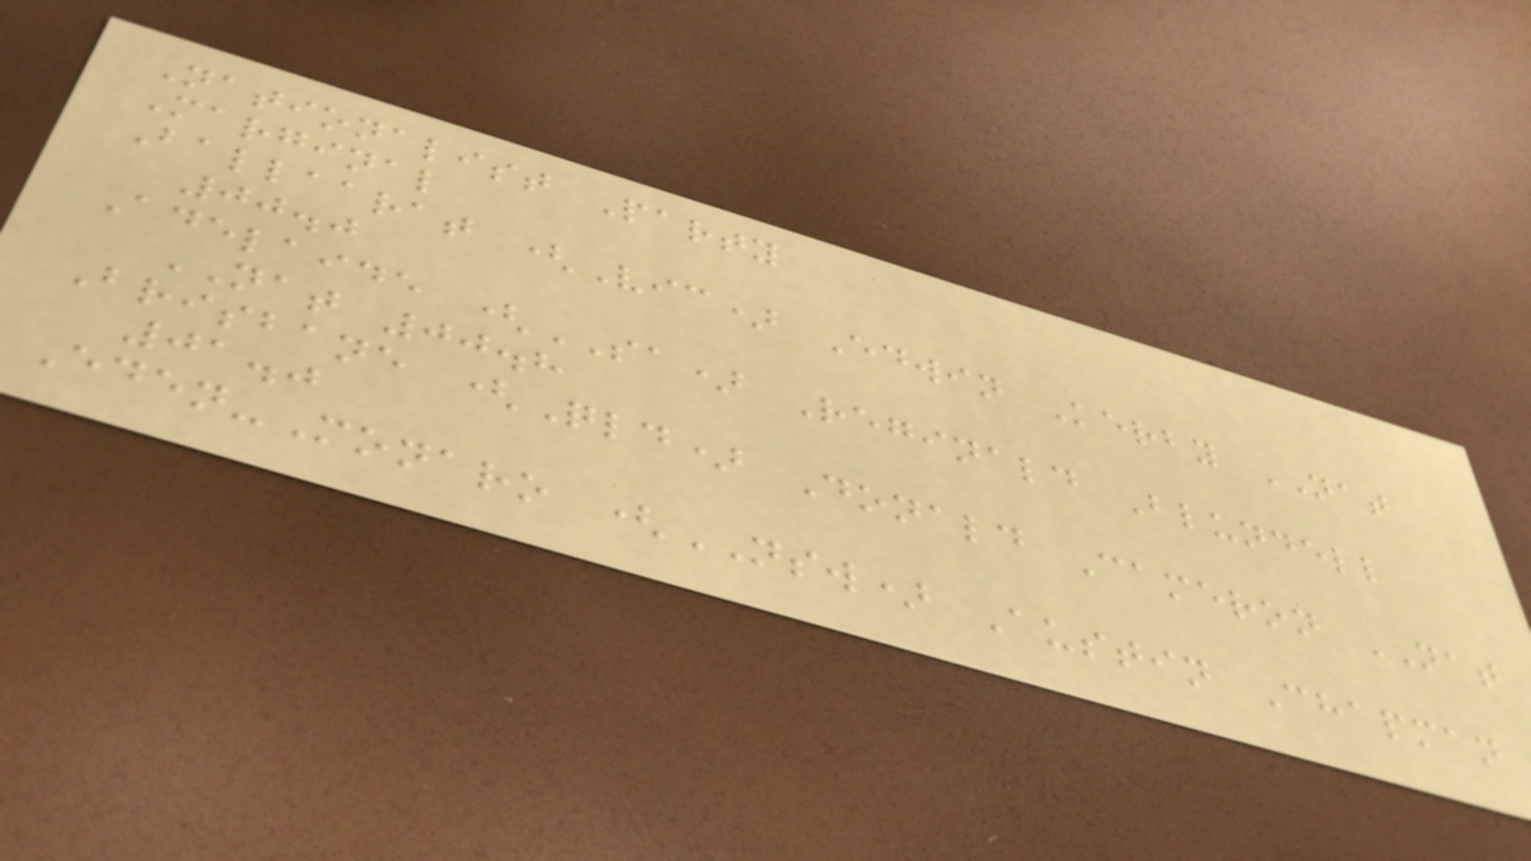Nationalist Party
Marginal
Ballaarat (Vic) Edwin Kerby NAT
00.0
Adelaide (SA) Reginald Blundell
NAT 00.8
Brisbane (Qld) Donald Cameron NAT
01.0
Eden-Monaro (NSW) Austin Chapman
